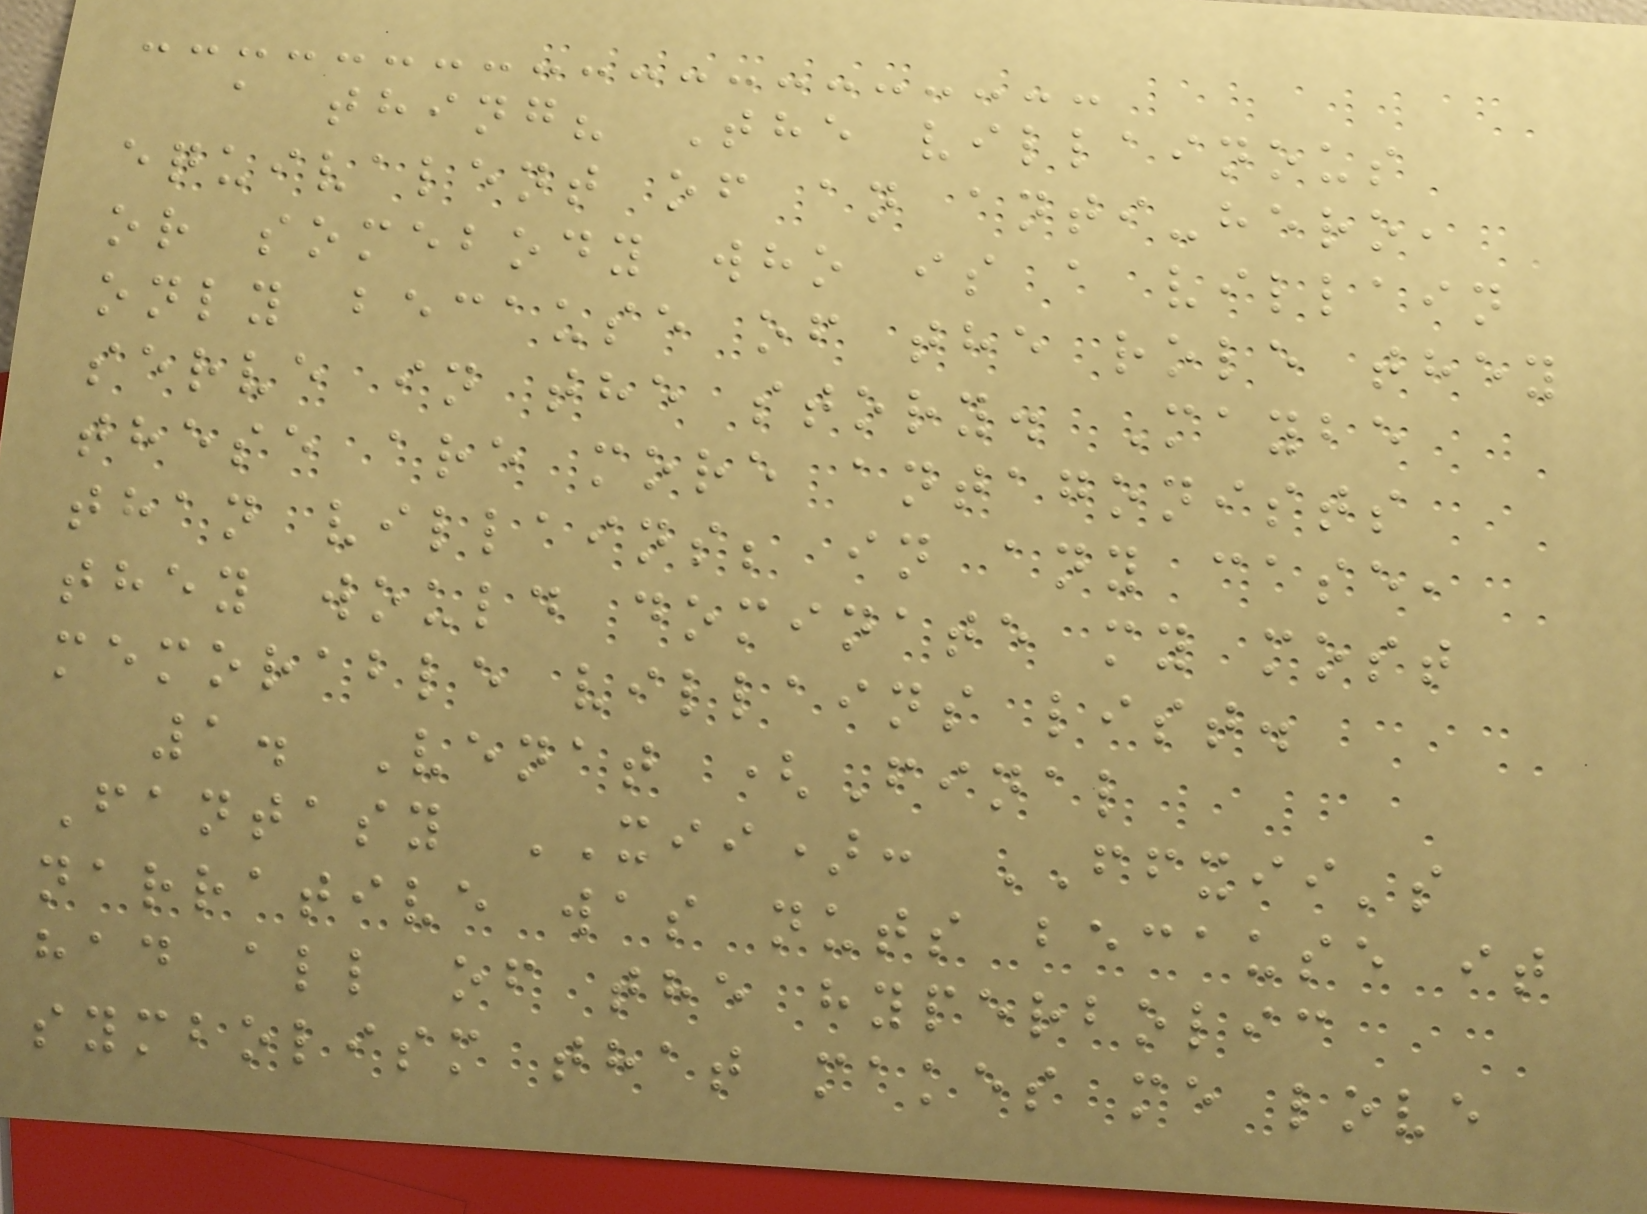a thing? The villainous
equivalent of an anti-hero,
or somebody who is a villain
only because of the role they
serve in the story. Maybe
these are more antagonists
than villains; in any case,
they would dominate my most
memorable villains list.
1. Venat (Final
Fantasy XII): FFXII's
narrative was nuts because it
had all of the hyperbolic
symbolism that makes me love
